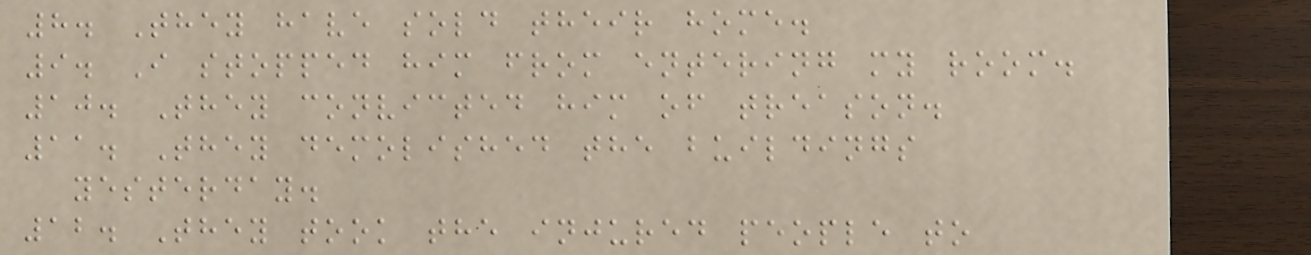8. They have sold their home.
9. I stopped him from entering my room.
10. They convicted him of treason.
11. They demolished the buildings
yesterday.
12. They took the injured people to
